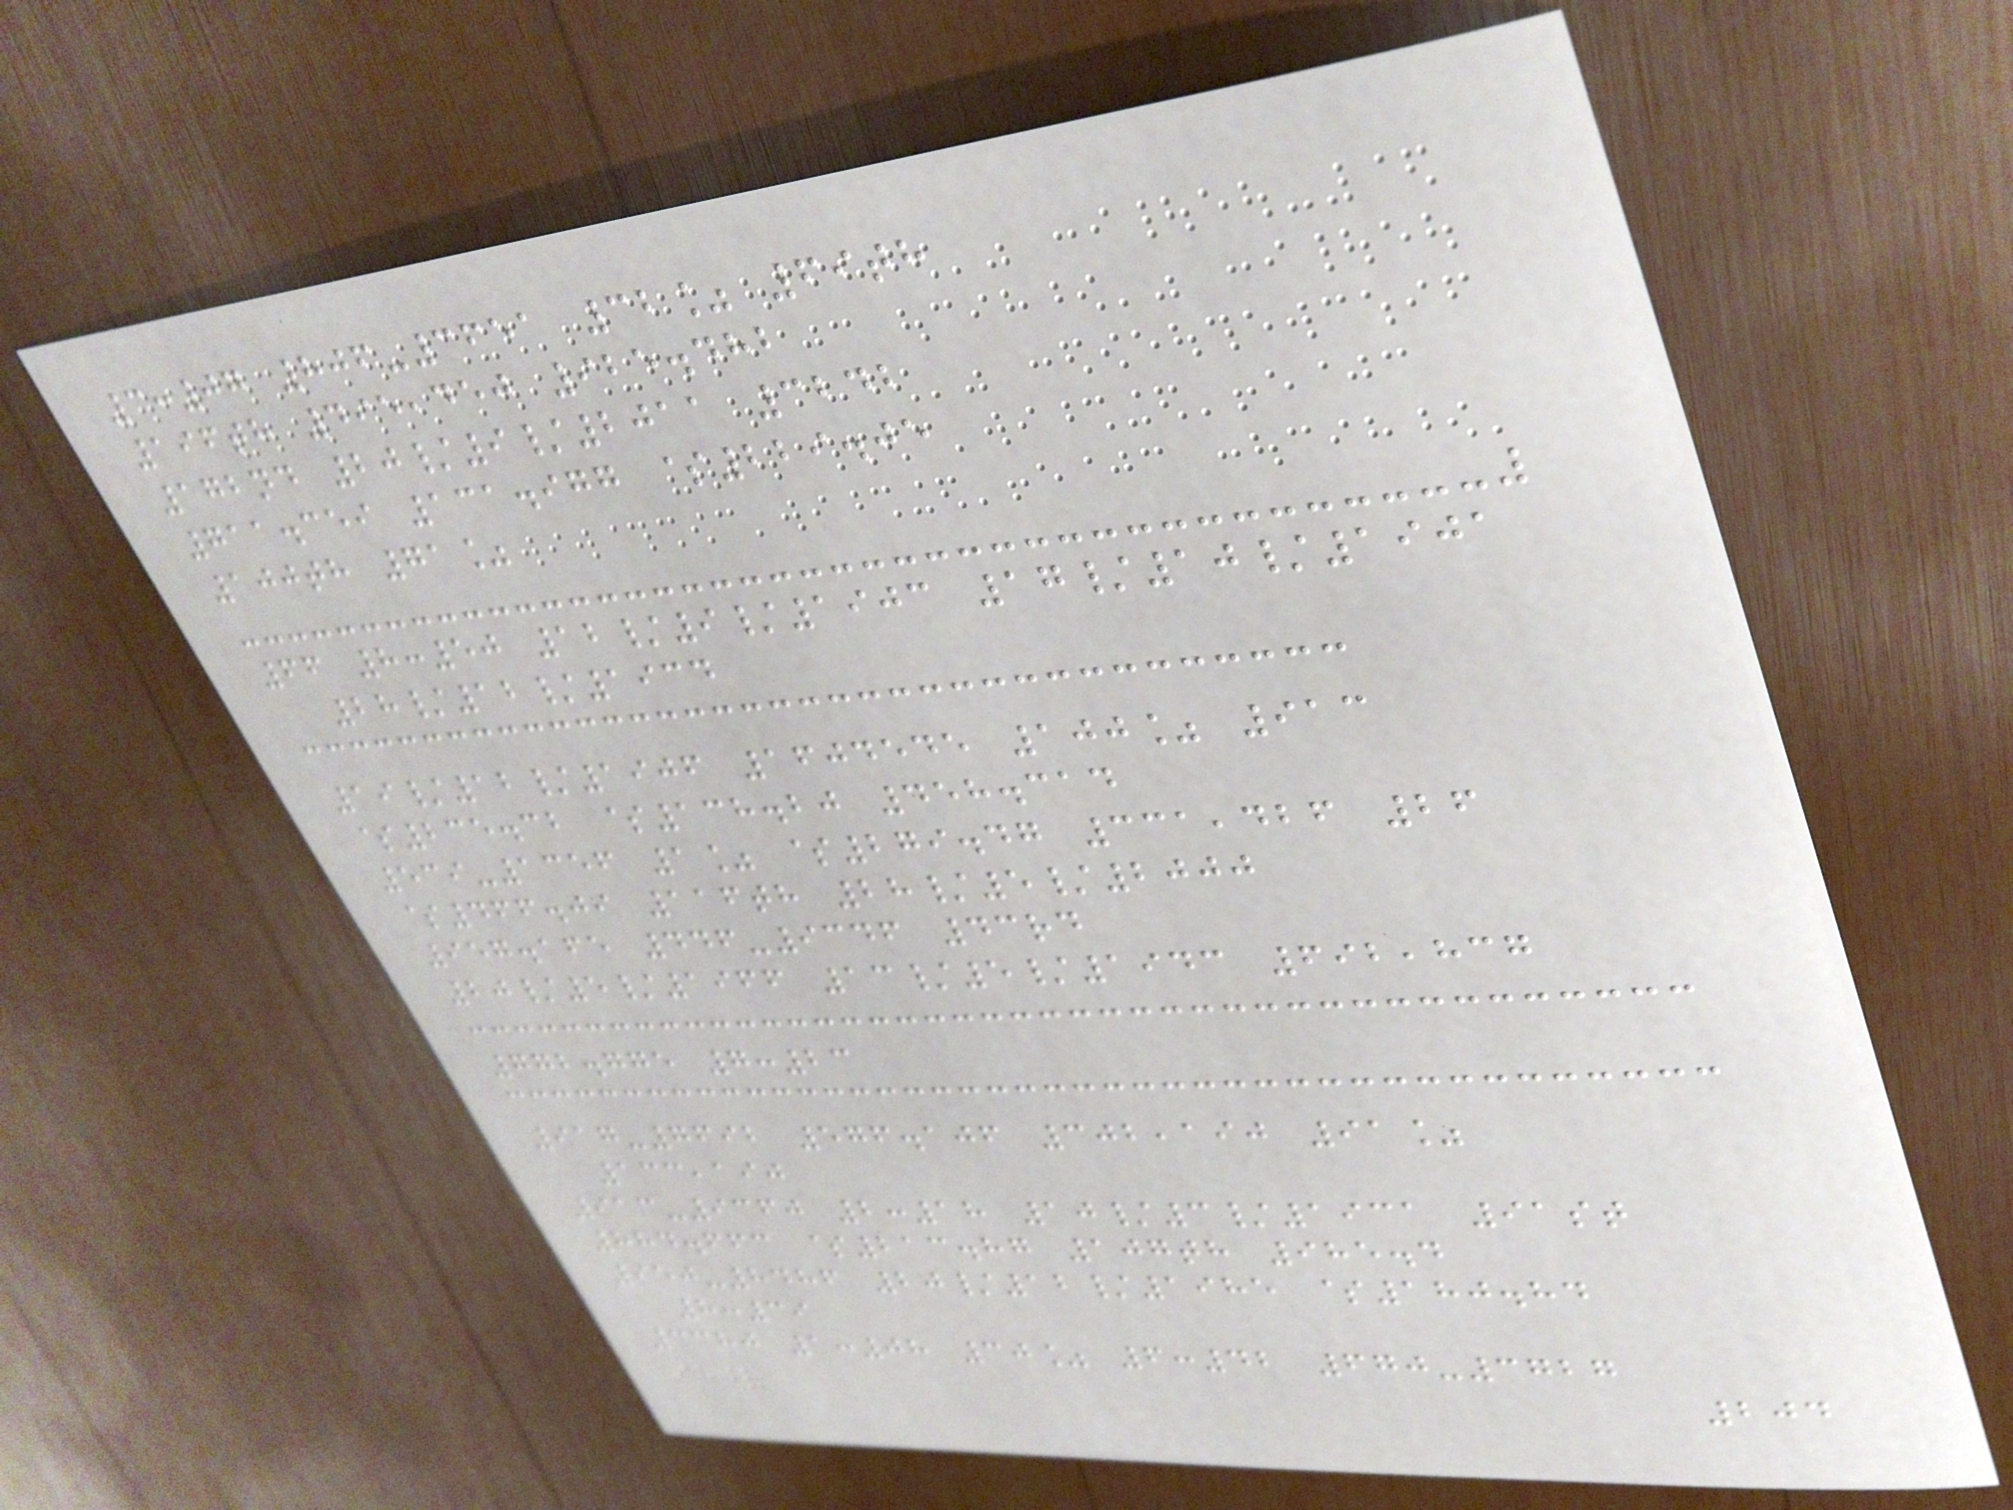3:07 806-3651 32% 69th
196th 495,450 925.482
172nd 20/9/2011 3242
711.359 131.977 $229.05
100th 71%
66 8:50 12/9/1903 17/10/1901
28/12/1934
19/12/1906 1604545 100% 913
$235.32 $138.20 458.314
539-1356 1% $279.47 331,426 26
$466.09 116th 28/5/2000
957.165 446-9346 43rd
20/5/1966 13/5/1943 692,837
772.775 7:23
917-7692 576.106 302,190 91%
133,190
913-9360 2:18 10/3/1931 91st
884.663 $213.87 107th 985.4
950-8486 20/12/1985 $180.84
8:39
3380 1:08 30% 6:42 670-3727
204
